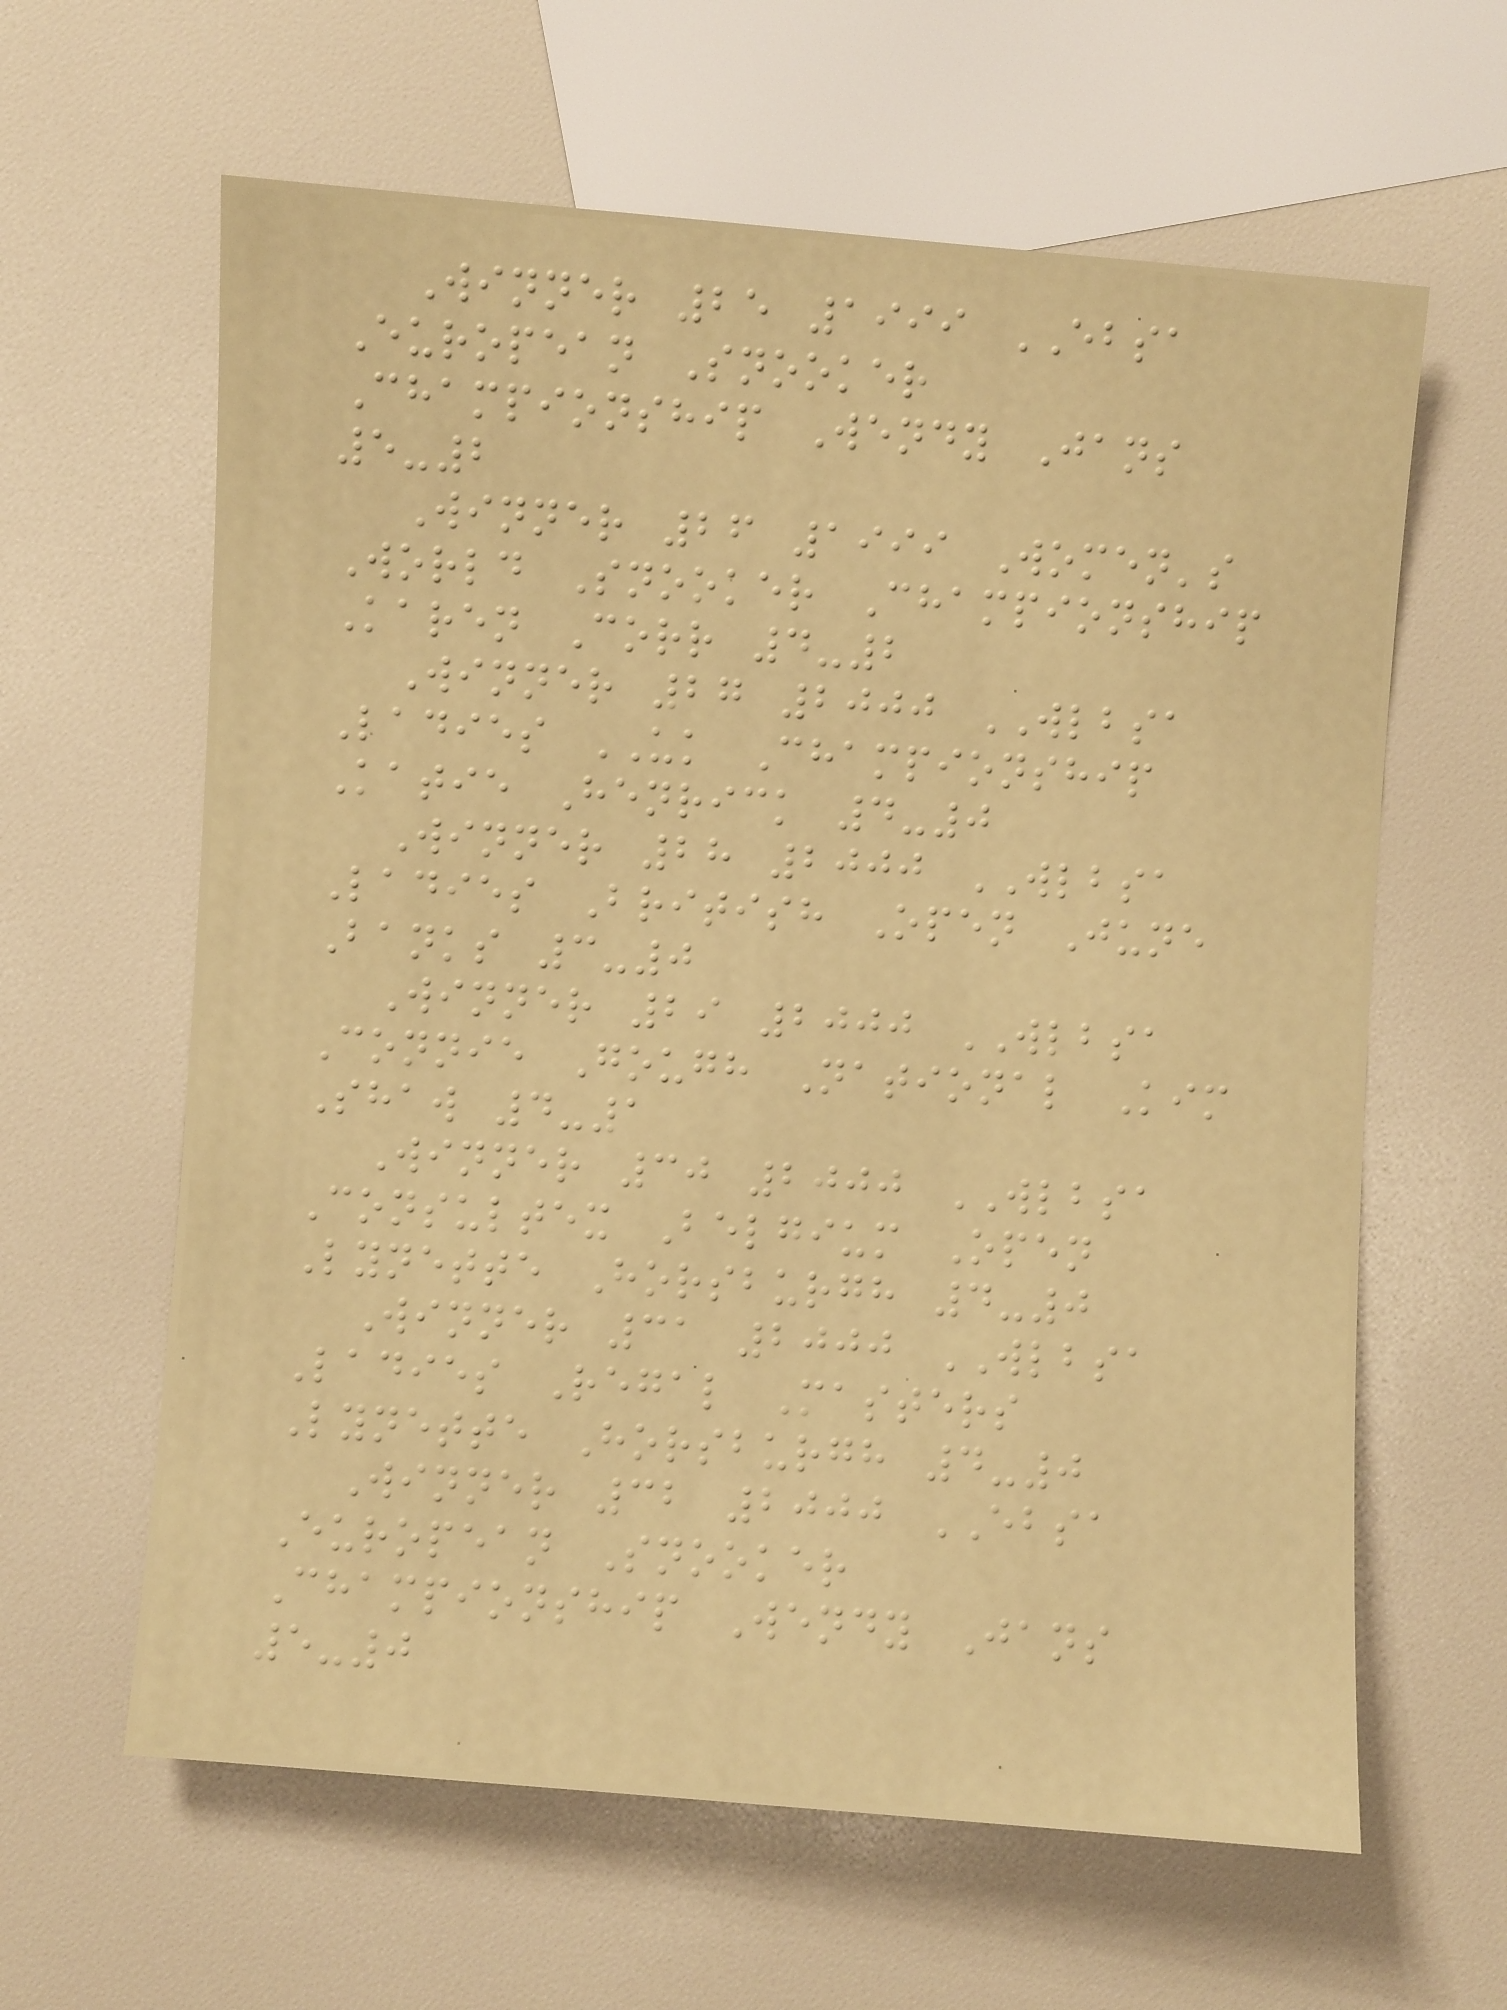Winner 25 1999 EBSA
European Snooker
Championship Wendy Jans
5-2
Winner 26 1999 Women's
World Snooker Championship
Karen Corr 4-2
Winner 27 2000 WLBSA
Ladies UK Championship
Katie Henrick 4-0
Winner 28 2000 WLBSA
Ladies British Open June
Banks 3-0
Winner 29 2000 WLBSA
Connie Gough National Kim
Shaw 4-1
Winner 30 2000 WLBSA
Consultex Belgium Open
Lynette Horsburgh 4-0
Winner 31 2000 WLBSA
Ladies Regal Masters
Lynette Horsburgh 4-0
Winner 32 2000 EBSA
European Snooker
Championship Wendy Jans
5-0
